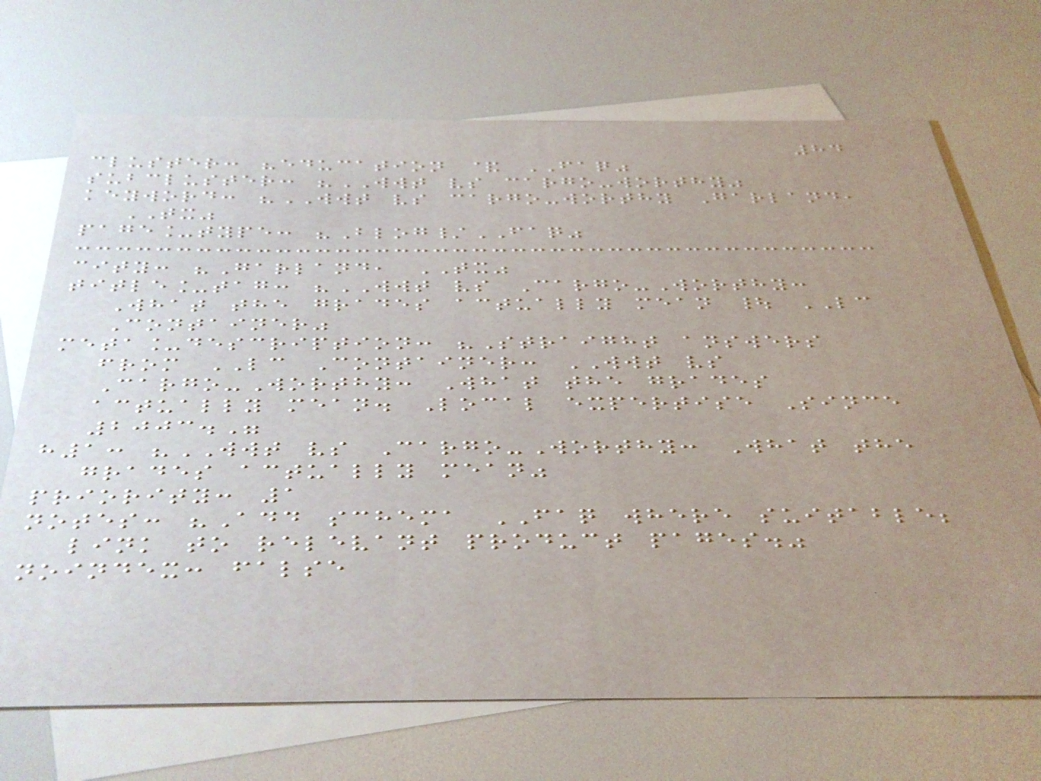84
cluster: "education & FAQ"
subcluster: "WWT vs cargo-worthy"
keyword: "WWT vs cargo-worthy Garland,
TX"
page_type: "Blog/FAQ"
city: "Garland, TX"
title_tag: "WWT vs Cargo-Worthy:
What the grades actually mean | LC
Container"
meta_description: "Straight answers
from LC Container: WWT vs
Cargo-Worthy: What the grades
actually mean. Local expertise Since
2003."
h1: "WWT vs Cargo-Worthy: What the
grades actually mean"
priority: 1
notes: "Add schema FAQ where suitable;
link to relevant product pages."
noindex: false
